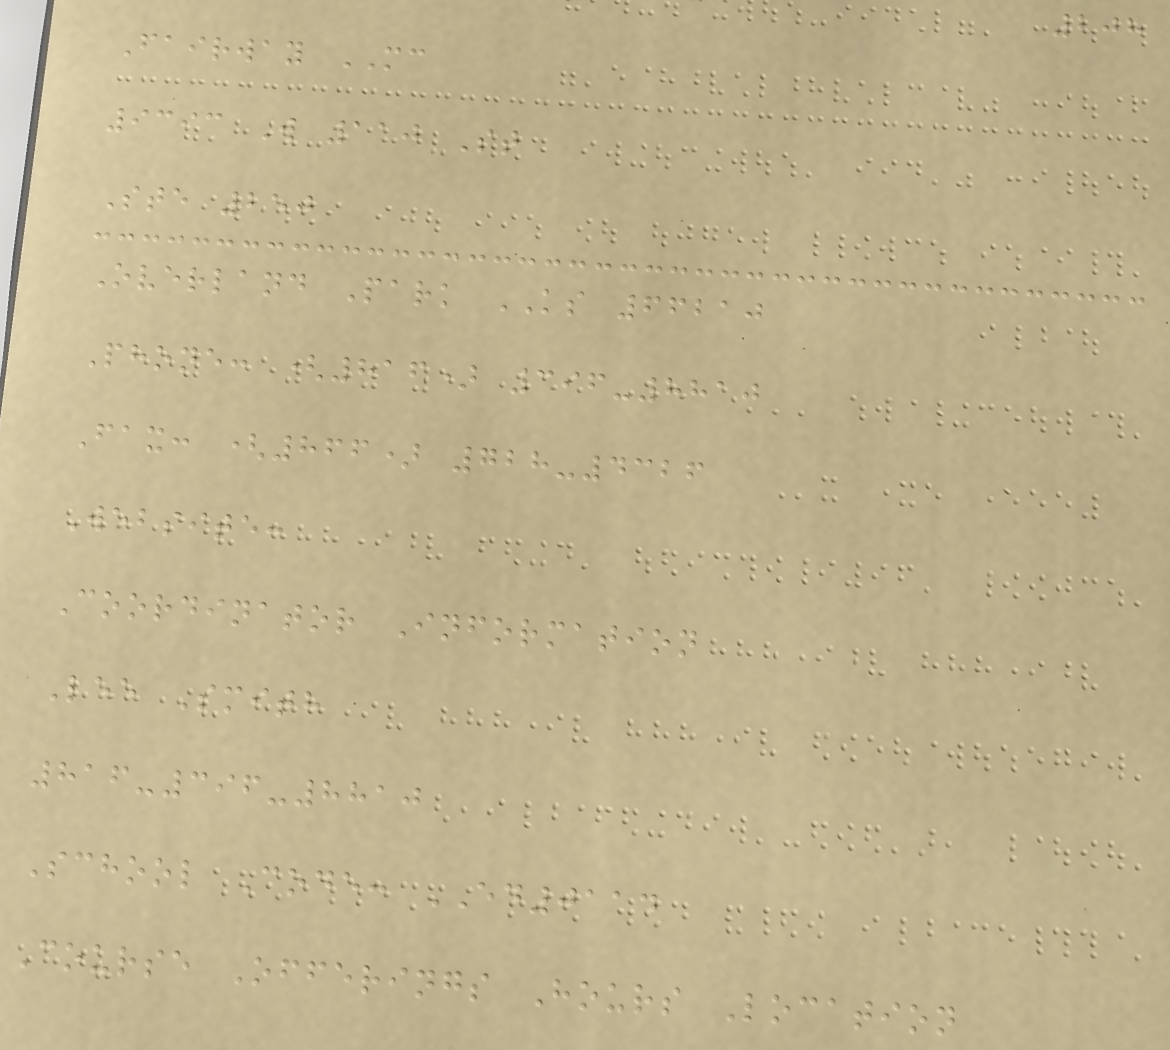208
Fairway MC
9393 W 110 St
Ste 250
Overland Park KS 66210
Phone: (816) 396-8810
Fax: (866) 728-4326
Website:
Coordinator Information
Lee Smith
816-396-8810
School Code: ED0114
Course Offerings Hours Location
